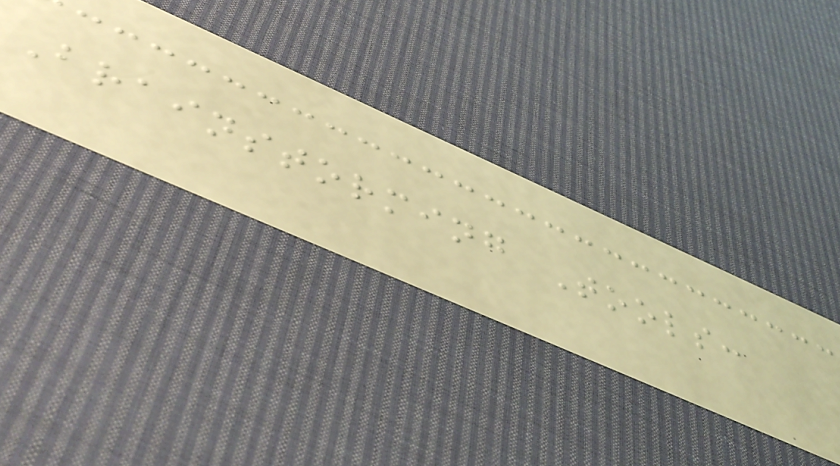Brainstorming Tools:
